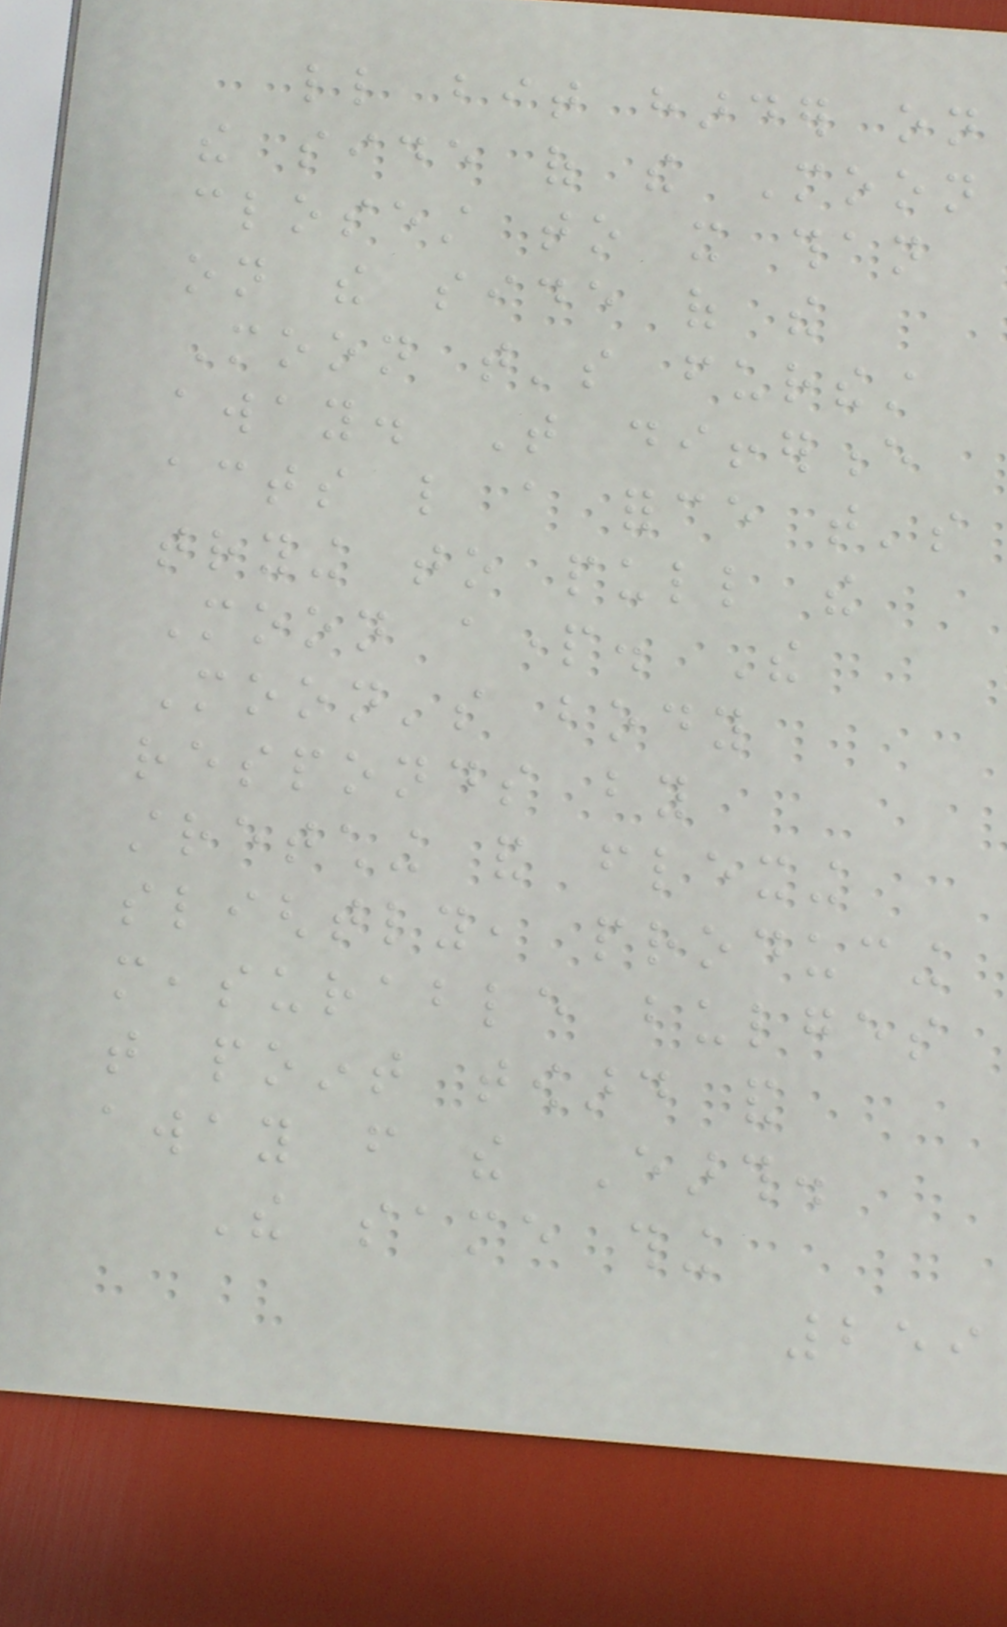little bit harder on
the side of the Moon
closest to it than
on the side of the
Moon that's furthest
away. That difference
acts like a force that's
trying to pull the
Moon apart. The
Moon's body
responds by
stretching and flexing
slightly, producing
measurable bulges
that point toward and
away from the Earth.
The same thing
259
